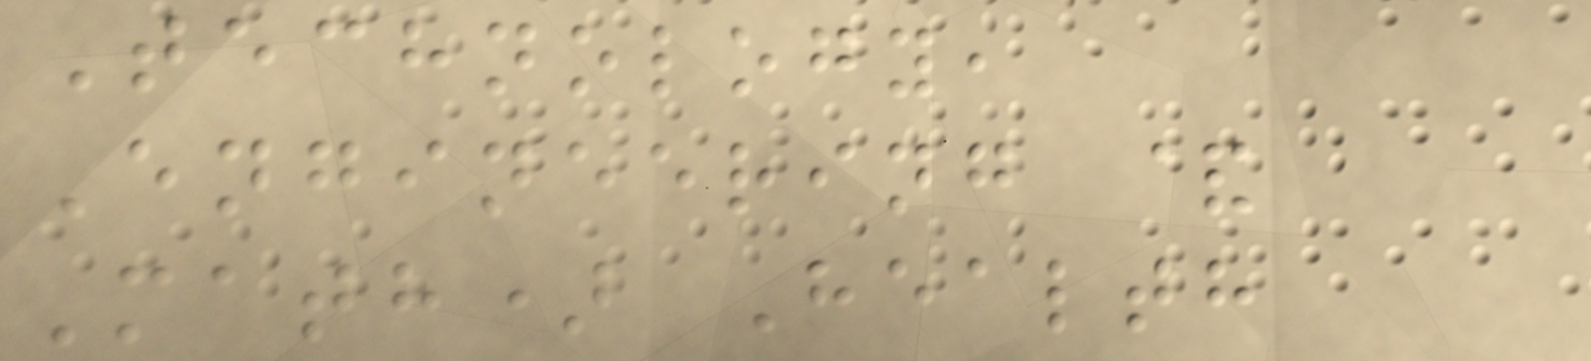Technology,
Engineering &
Math) Health
